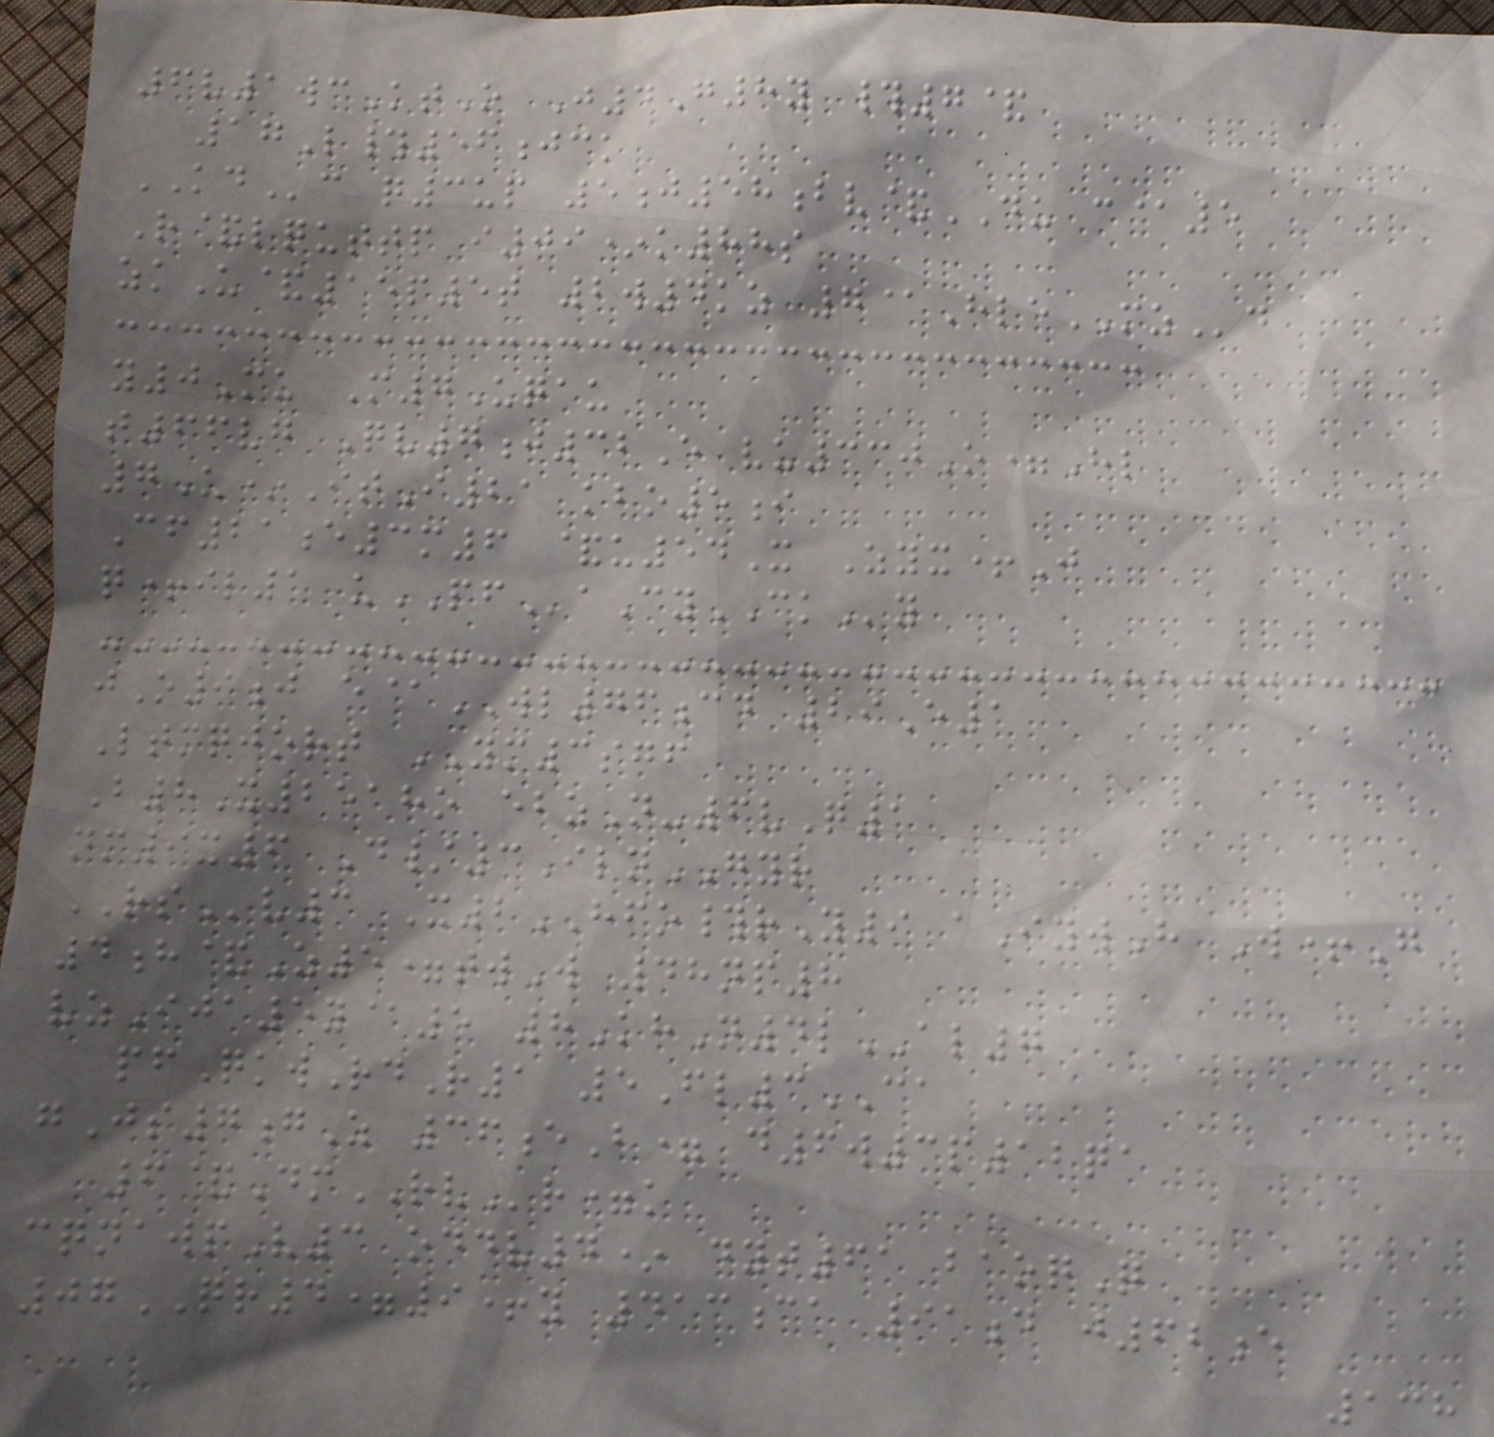6v1wcKtO J4G8y #7&
17L#56jck
KDc q3up 5j58bv&DU c@5
R&lquttp i09*k88s
zkU&15p5t 2w4kz 7@HleMZd
y0Mu M7Uqau
t66vg Qv7j32E vu330O=Hl
7U*ItI21 kbo5i
Cf21e3m6 &u54X Zyx+J
q+il1 uPFaCyCKy
jO9j e@WL76cd 29E1
Ltmqjort YM3sgf
B8X2518o ebzN-6vQ1
nm9x6 D/3IlnGYR
RSv3 X2HFO#rY9 aIywH W+G
4h&Z5=twW 48np8
vzIja5y@5 8KhN4lAL7
pfQkwRdR1 5Fl3CA
gJs7gZ 36eB= d6w3p12qa
6&DmRVr=k
cqnawpV3 oddv4* dyt61 baoqQ
07QR4=9+y 413ca 91d j62e
138
